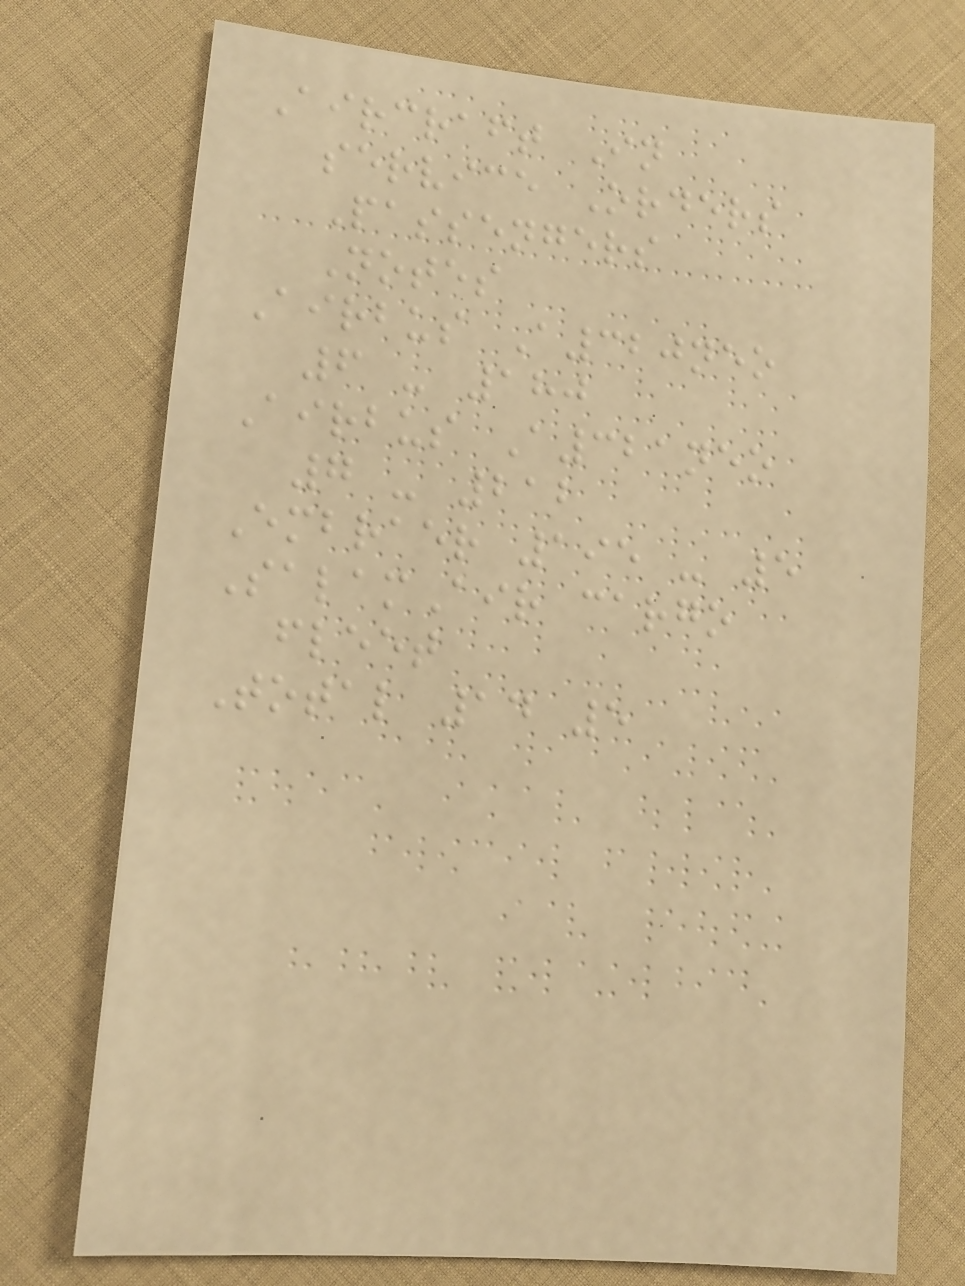Aircraft In
service Orders
Passengers
Notes
Airbus A320neo
6 - 180
Airbus A321neo
7 - 212
Embraer 195 - 5
SalamAir cargo
fleet
Total 14 5
